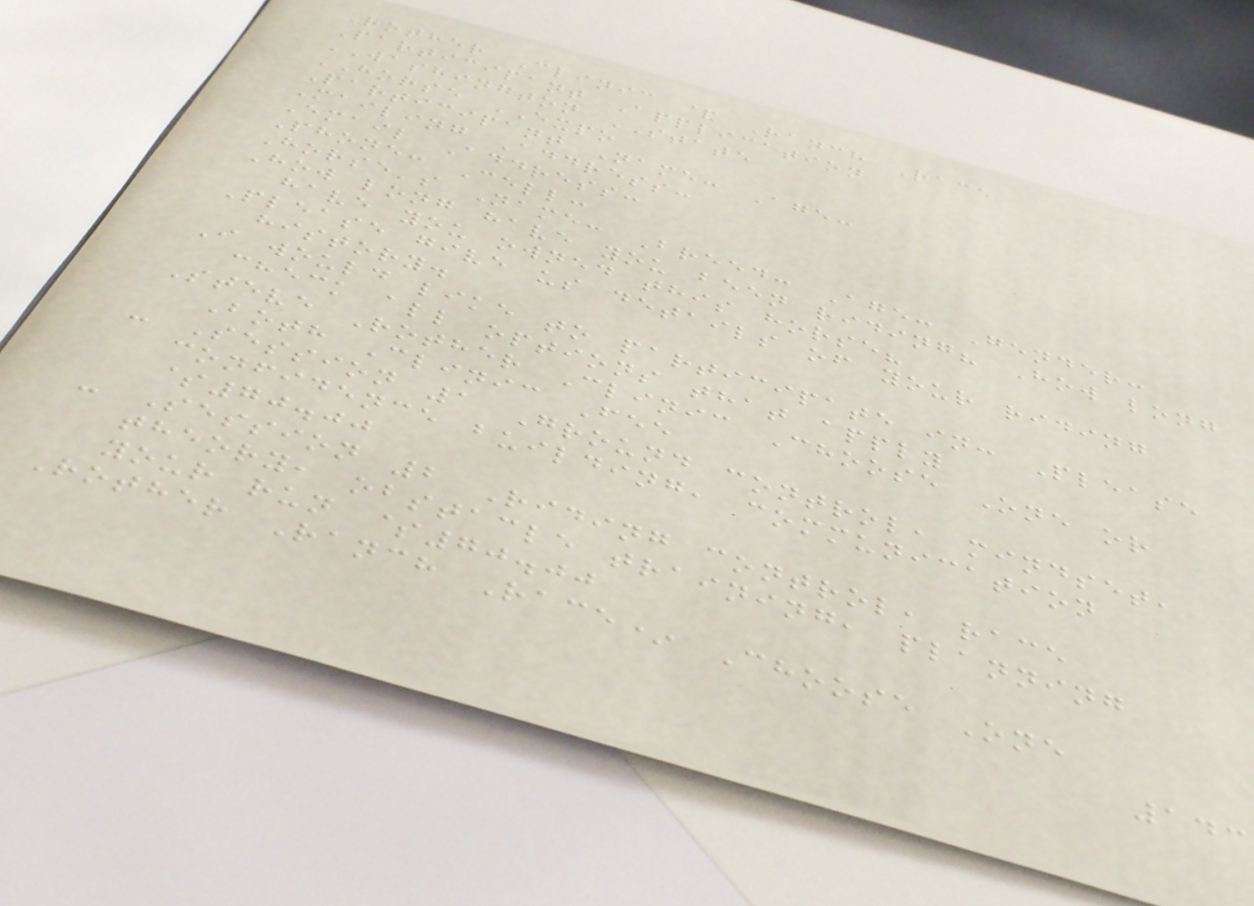Rother Clinic & Ranch Race
Participant Application
WASHINGTON STATE
HORSE EXPO
Participant Name: Age:
Mailing Address:
Email Address:
Phone: Cell:
Horse's Name: Breed: Age: Gender:
How long have you been riding? How long
have you owned this horse?
Please give us details of your riding
history.
I would like to participate in: Please
check all options that apply
Steve Rother Clinic Choose One or
Both Clinic Fee
- Session 1 Ground control, mindset,
confidence building, communication
$70.00
- Session 2 Riding control, race
theory, obstacle training, planning
your run $70.00
Rother Ranch Race* Choose One
143
